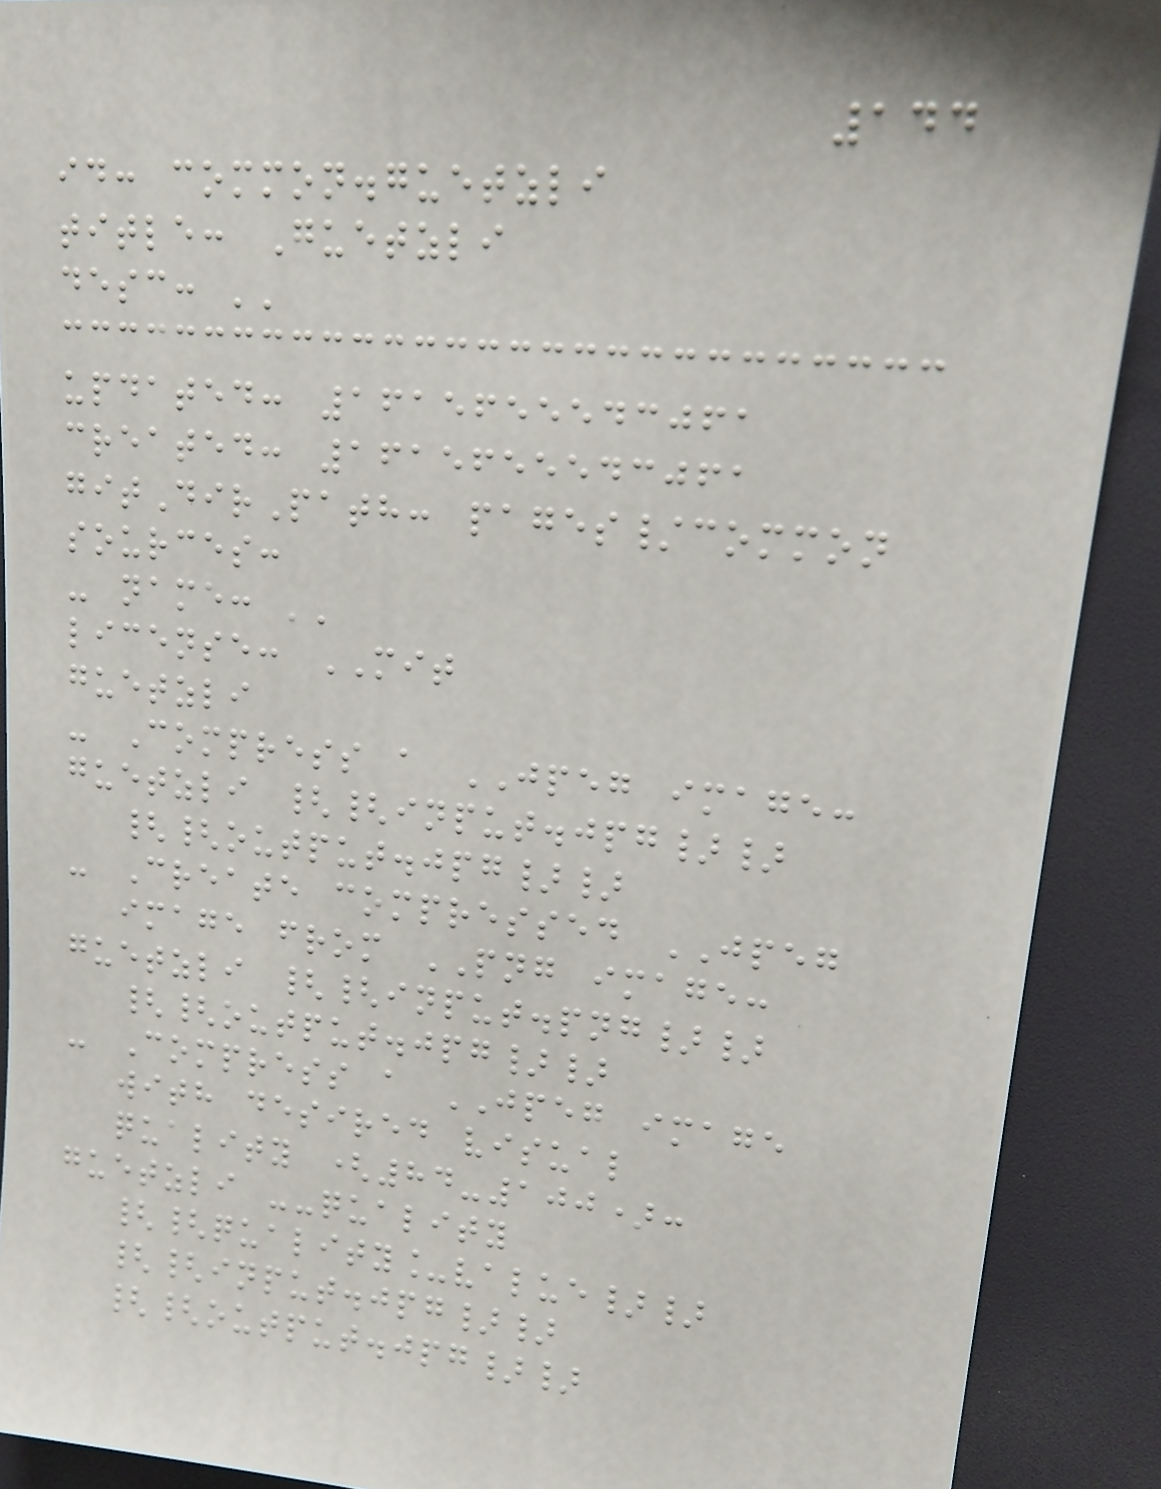144
id: common.guetzli
title: Guetzli
desc: ''
updated: 1615655543061
created: 1615655543061
gitDirPath: pages/common
sources:
- name: ''
license: MIT
guetzli
- Compress a JPEG image:
guetzli {{input.jpg}}
{{output.jpg}}
- Create compressed JPEG
image from PNG image:
guetzli {{input.png}}
{{output.jpg}}
- Compress a JPEG image
with desired visual
quality (84-100):
guetzli --quality
{{quality_value}}
{{input.jpg}}
{{output.jpg}}
